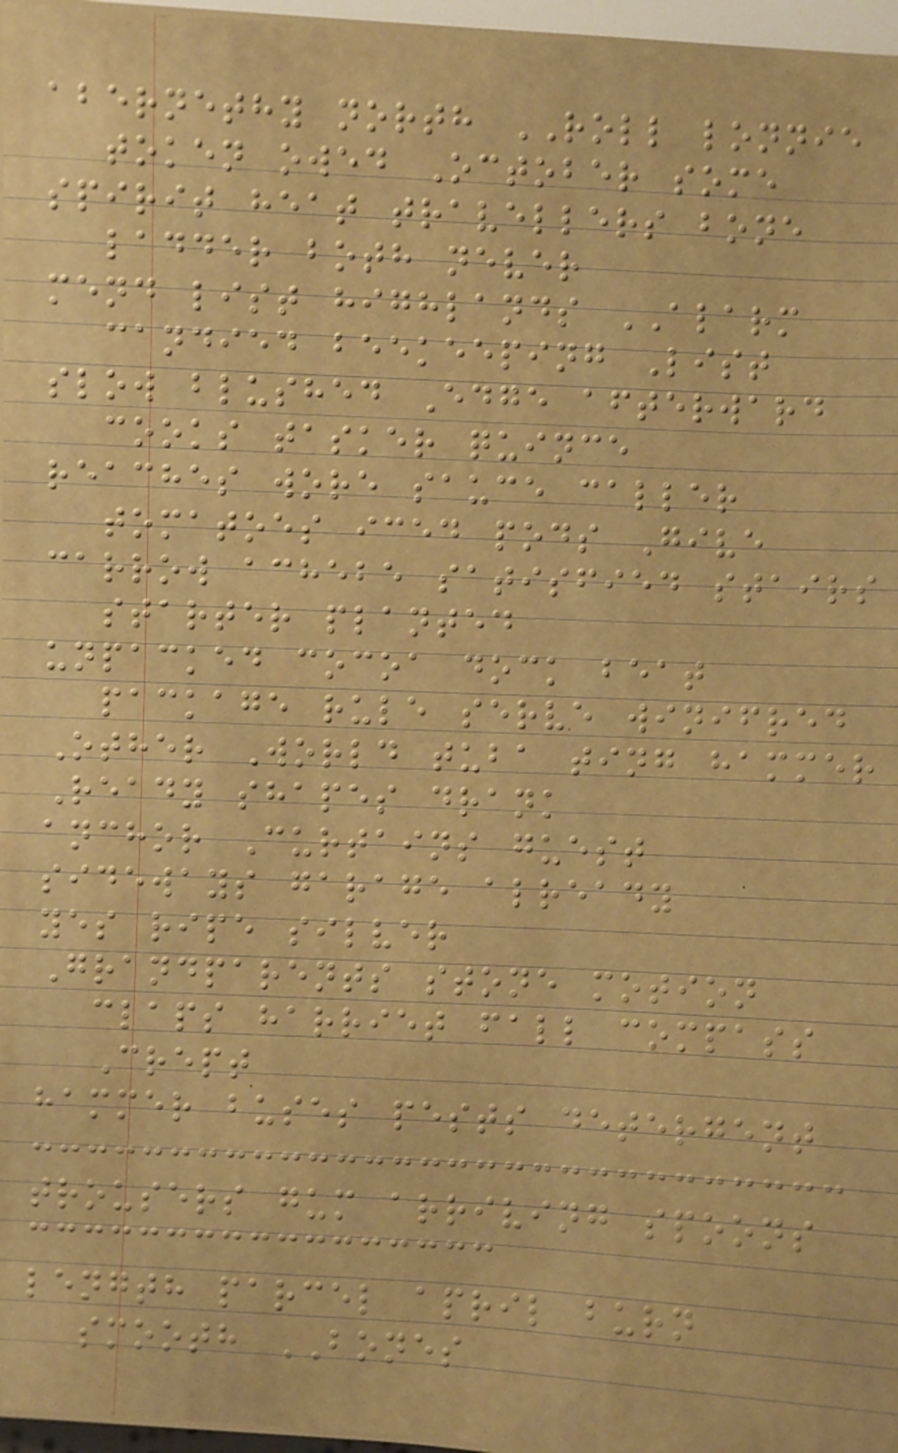abernethy north ROLL lonnie
token owed October some
spirit heat travellers bone
ladder both never
mend list highlands ALARM
candied beekeeping List
slow blushed Edge afterward
cooks tasker quince
reaches wore sauce caller
tomatoes iced pods Give
carrow achebe satisfied stairs
starter planted
unpacked cocoa dock beat
package rule serve winifred
Other World tuba ting hammer
Ready shapes drank
anchor Curtains guest
sideways garage already
yes ripe silver
Grandparents stone motion
claps harriet fall compass
Crept
hammer buses pests detergent
trousers gum arriving spoons
length parcel april burn
smooth BONES
